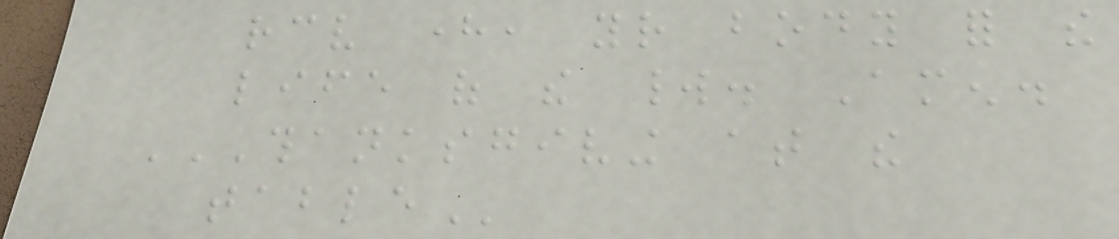receive here, your body for the
life of the world. Amen.
THANKSGIVING AT THE
TABLE
